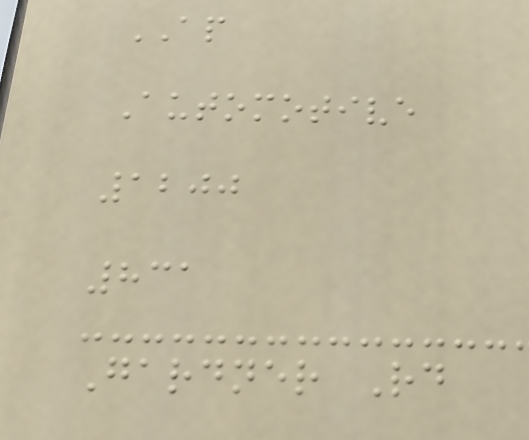AP
Automotive
1200
831
Gardner Rd
